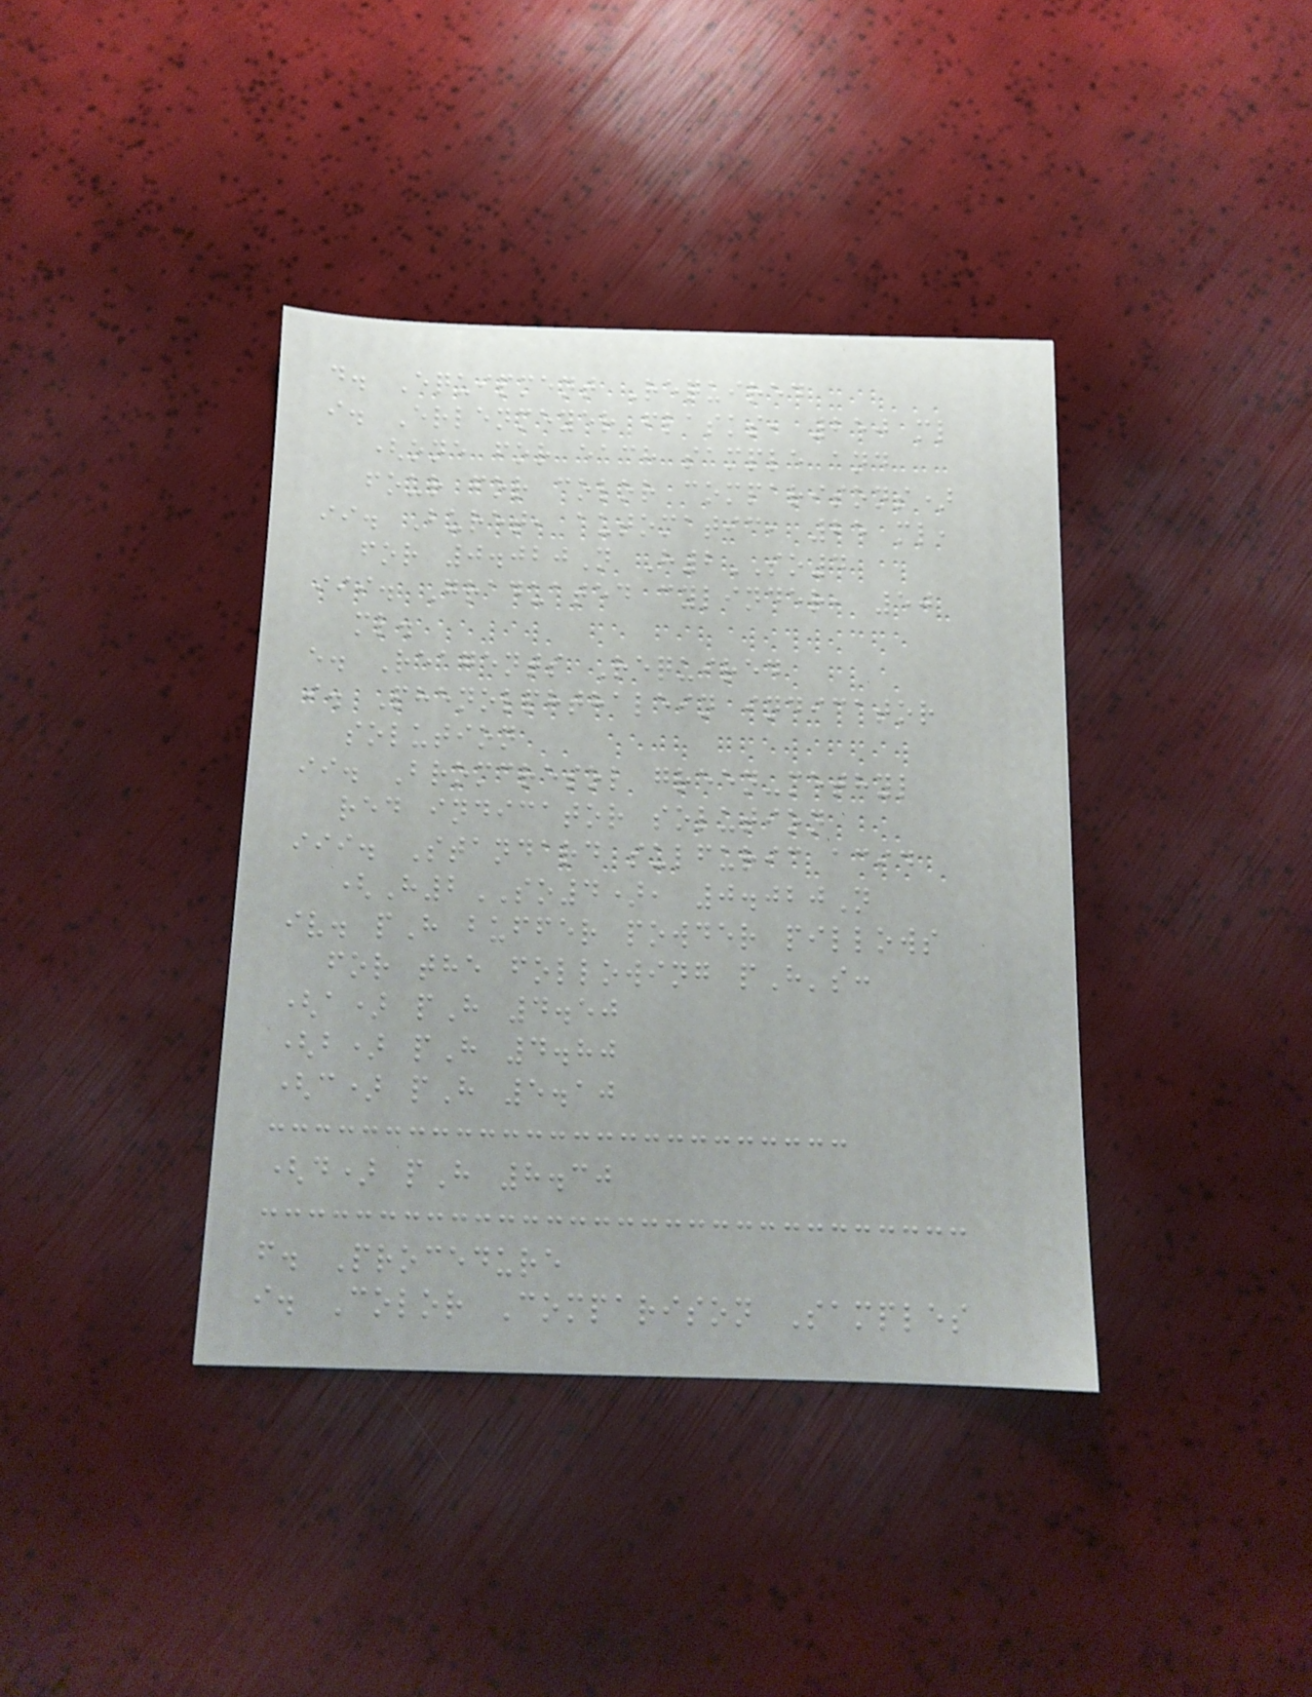d. Equipment Required
i. Erlenmeyer flasks, 250 ml
(one for each sample and
four for color comparisons)
ii. Buret, automatic, 25 ml,
for 0.020N H2SO4
iii. Graduated cylinder, 50
ml.
e. Reagents Required
i. Phenolphthalein indicator
solution
ii. Bromcresol green-methyl
red indicator solution
iii. Standard sulfuric acid
(H2SO4), 0.020N
iv. pH buffer powder pillows
for the following pH's:
(a) pH 4.50
(b) pH 4.80
(c) pH 5.10
(d) pH 8.30
f. Procedure
i. Color Comparison Samples
